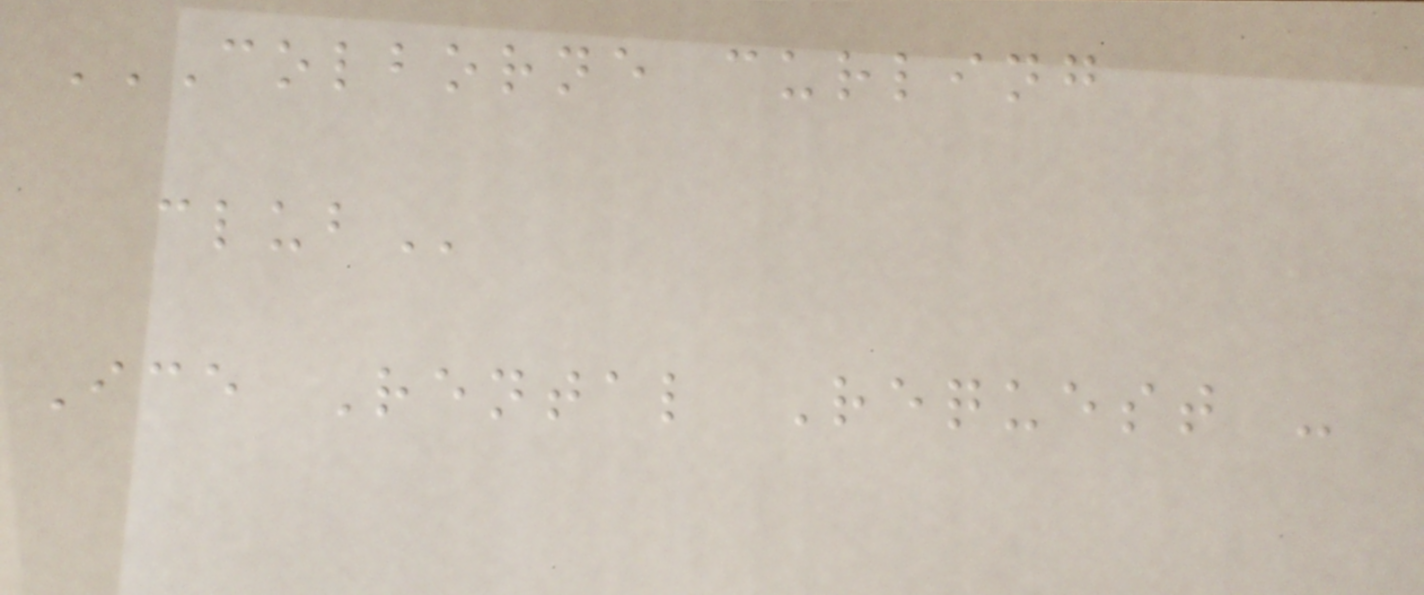COLBORNE CURLING
CLUB
Ice Rental Request -
